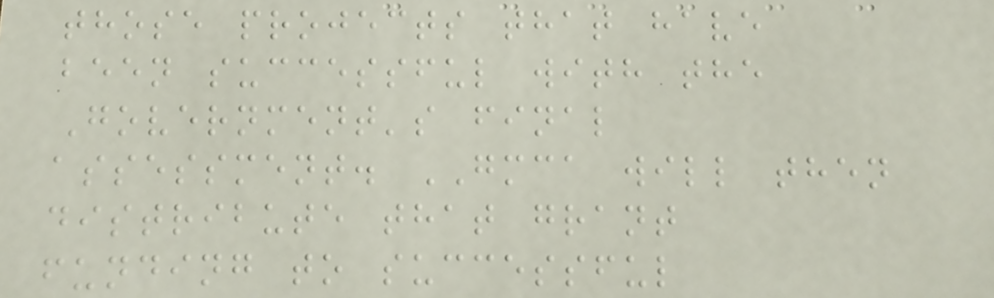those projects that have
been successful with the
Government's final
assessment. GMCA will then
distribute that grant
funding to successful
